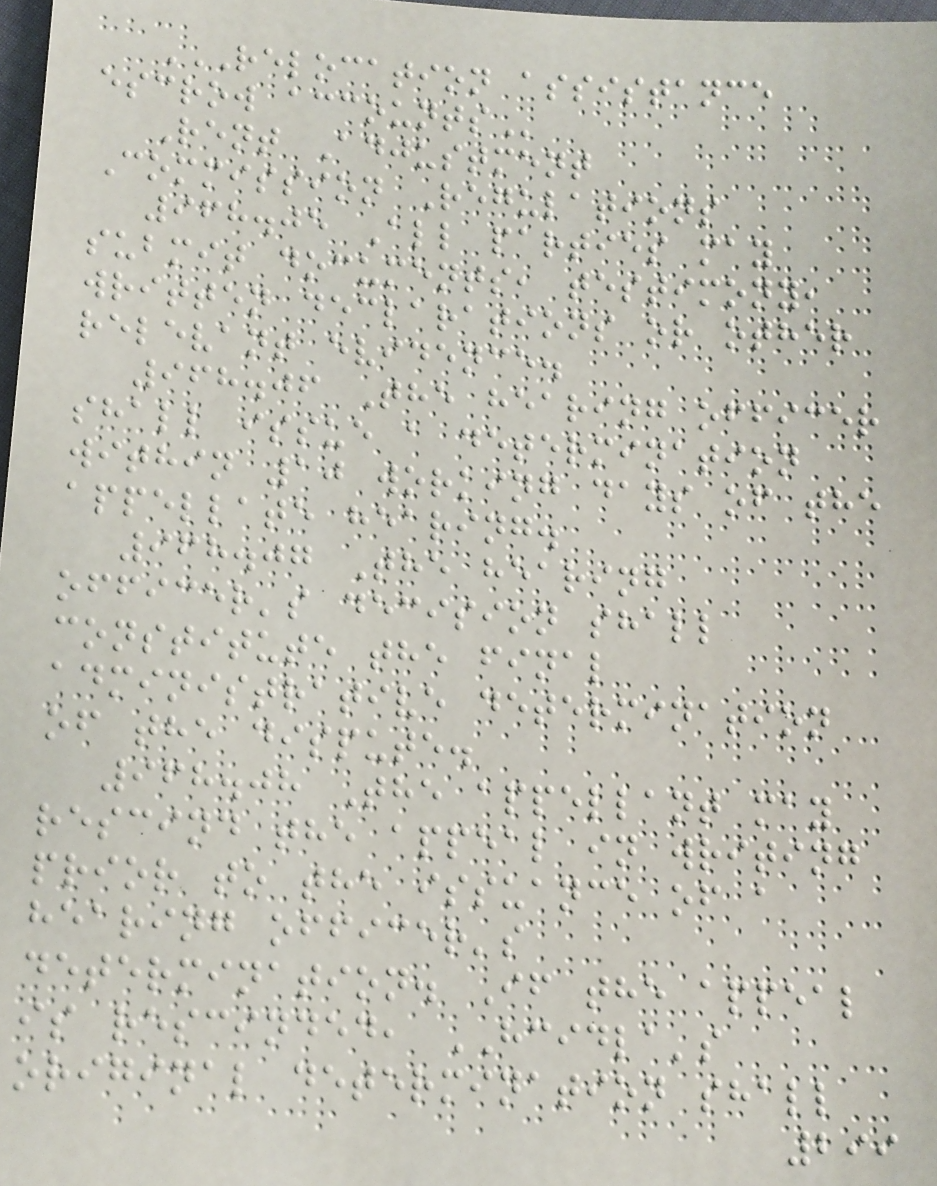RELOCATION ASSISTANCE
ESCROW ACCOUNTS
Rent Adjustment
Commission Regulations
968.05 All parties may
submit documents, testimony,
written declarations or other
relevant evidence.
968.06 The hearing officer
shall issue a determination
within 10 working days of the
appellate hearing.
968.07 The hearing
officer's decision shall
constitute the final
administrative determination
of the dispute.
968.08 The appellant may
rescind the appeal in writing
prior to the issuance of a
hearing officer's
determination. If the appeal
is rescinded, HCIDLA's
original determination shall
299
